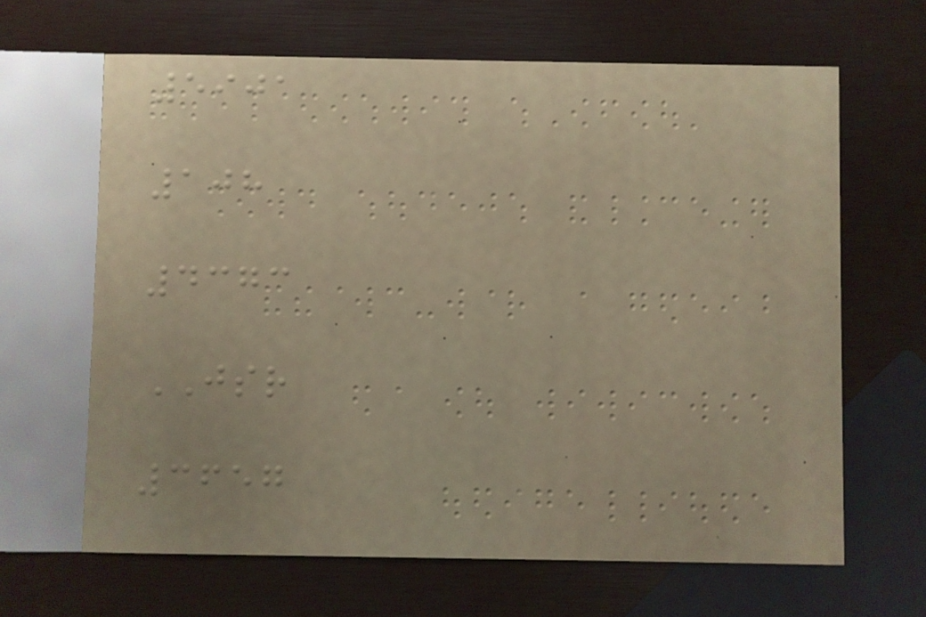5901
108
4373
JSR
3657
